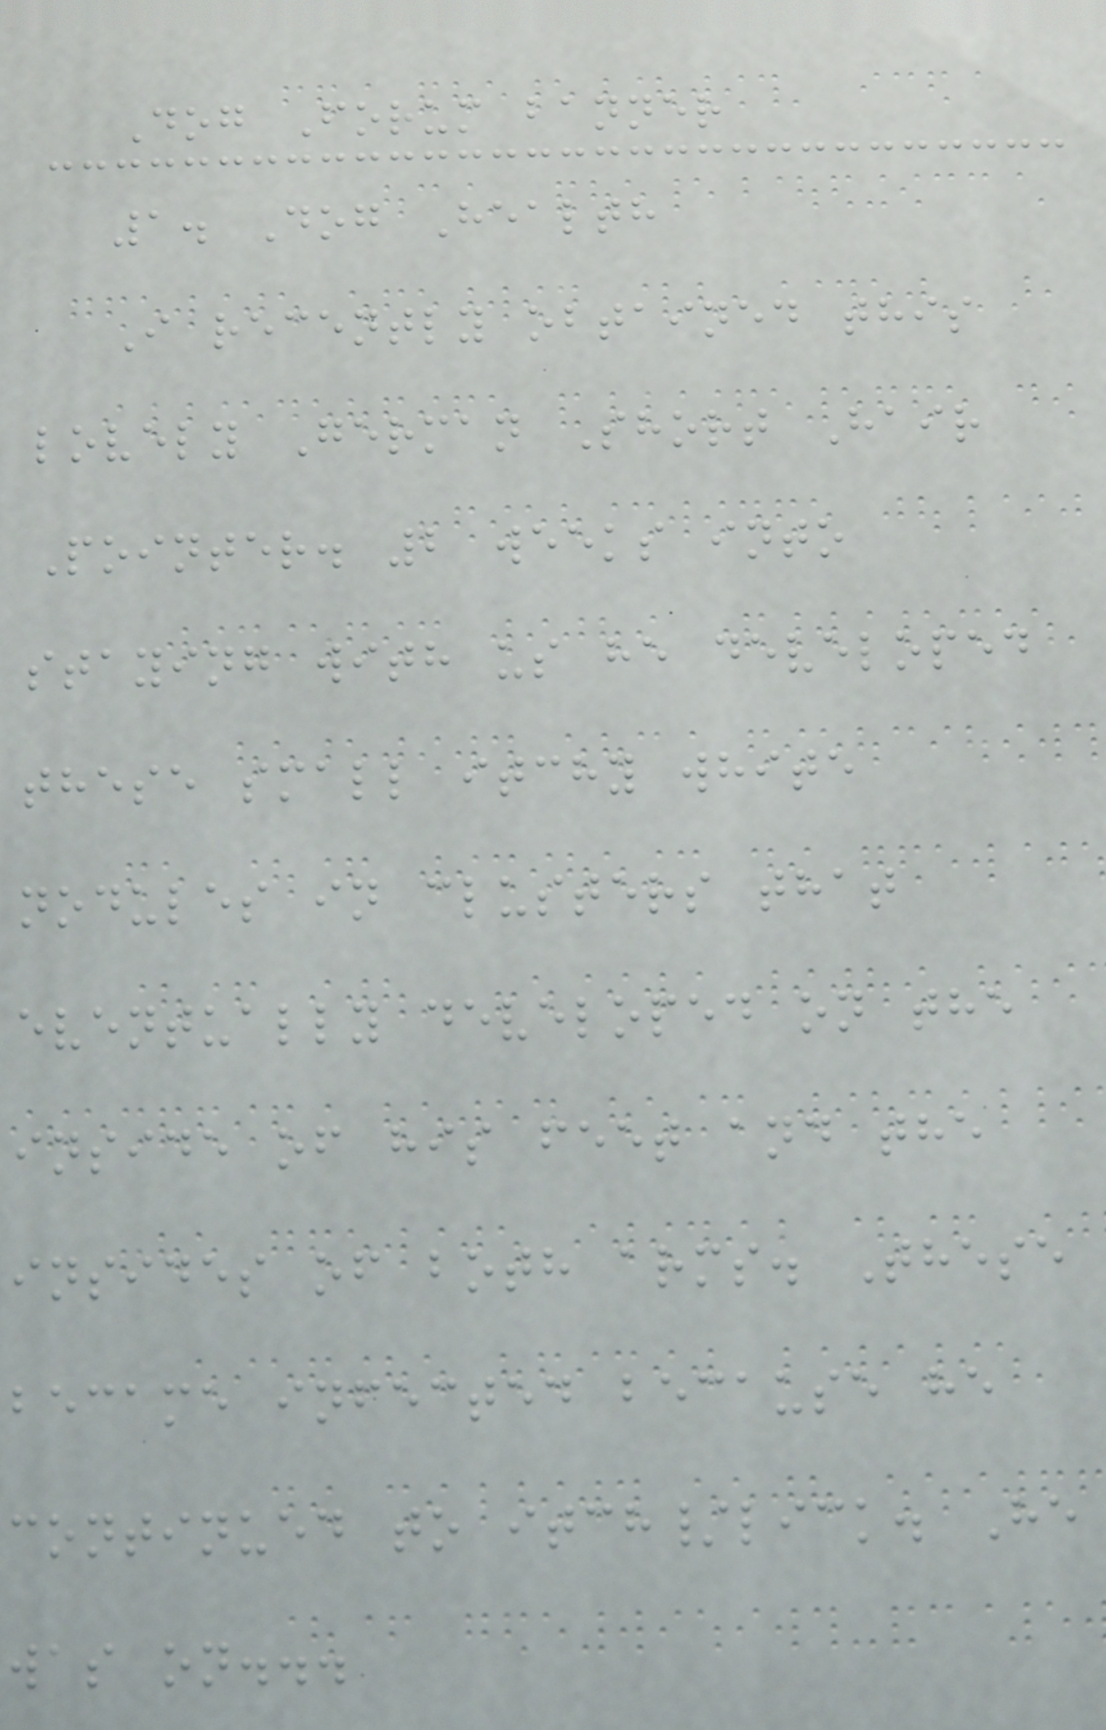Dog Forum banner
1. Dog Health
I recently obtained this
lovely German Short Hair
Pointer. 2 weeks into
staying with us he developed
these small itchy white
nodules in clusters that
eventually developed on the
inside of his feet and the
insides of both arms. These
became infected because he
continued to itch/lick. He
was on...
